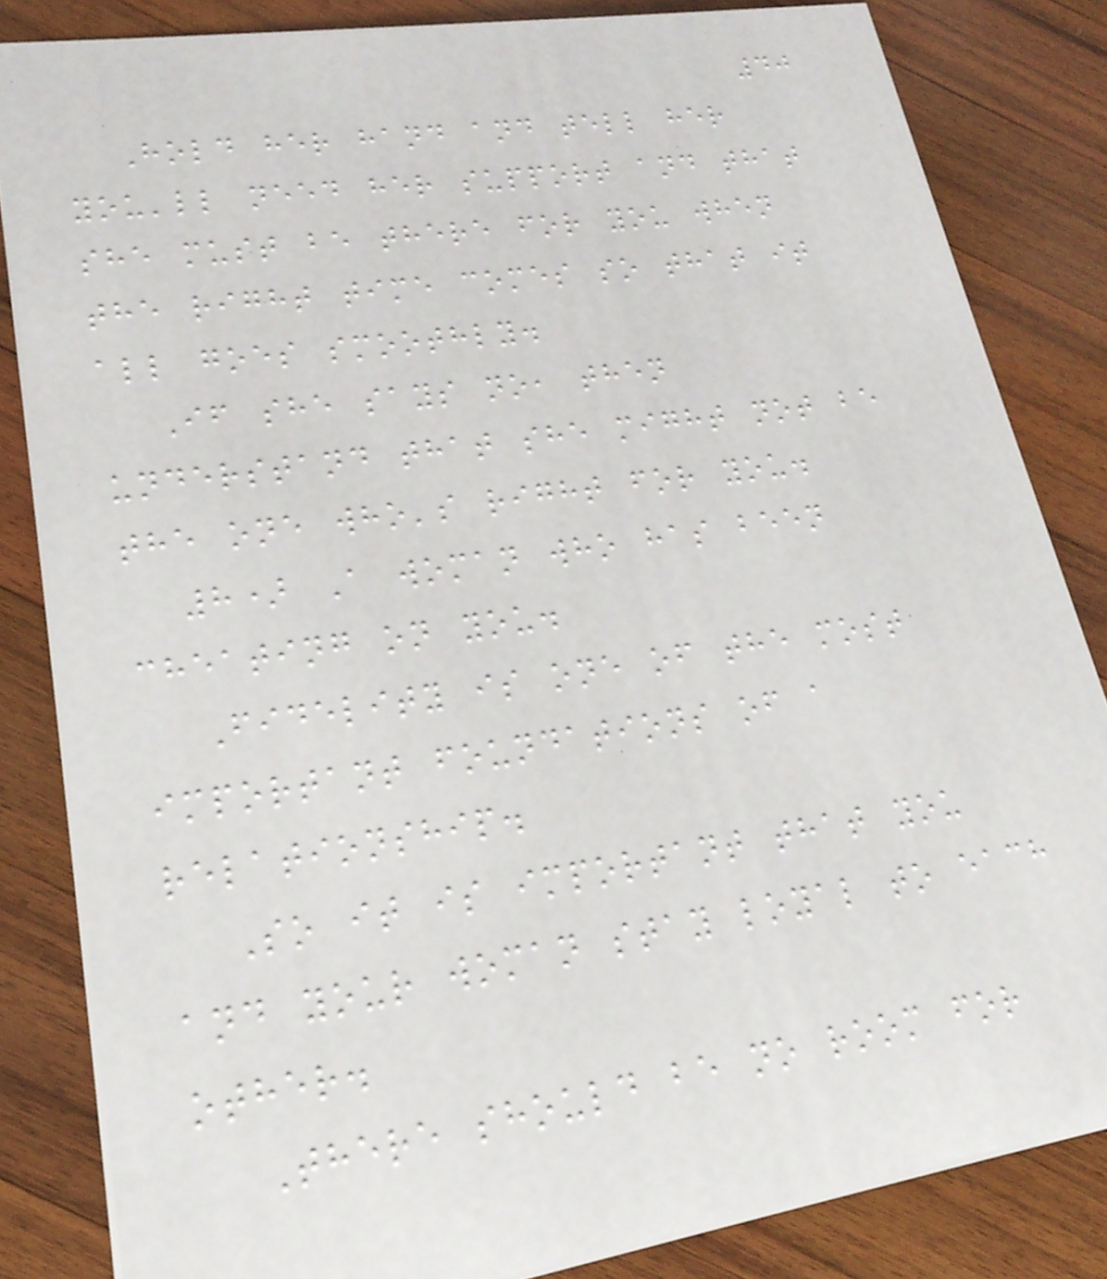40
Hold her hand and tell her
you'll need her support and that
she must be there for you when
the right time comes so that it
all goes smoothly.
If she says no, then
understand that she might not be
the one who's right for you.
8) A woman who has been
cheating on you.
Fidelity is one of the most
important foundations of a
relationship.
So it is important that you
and your woman stay loyal to each
other.
There should be no room for
